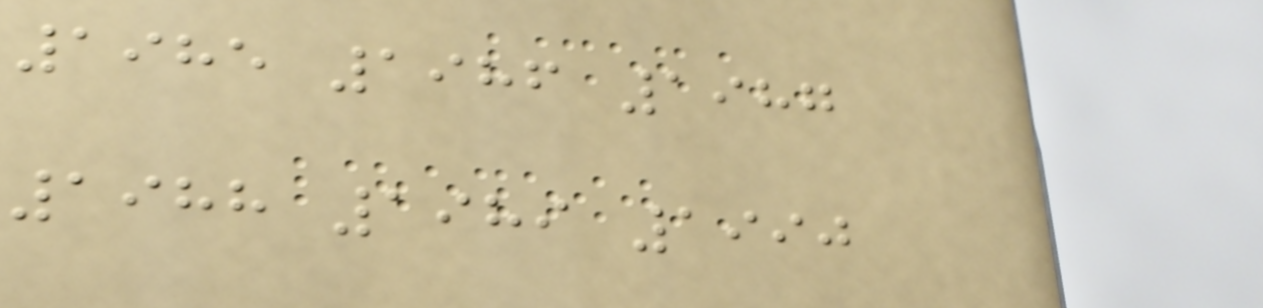1985 1986 1987
1988 1989 1990
